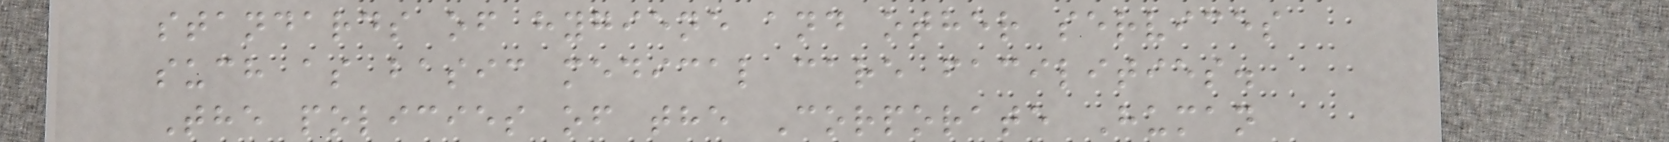standards of hygiene and other services
such as basic medical care facilities.
The policies of the Corporate Human
